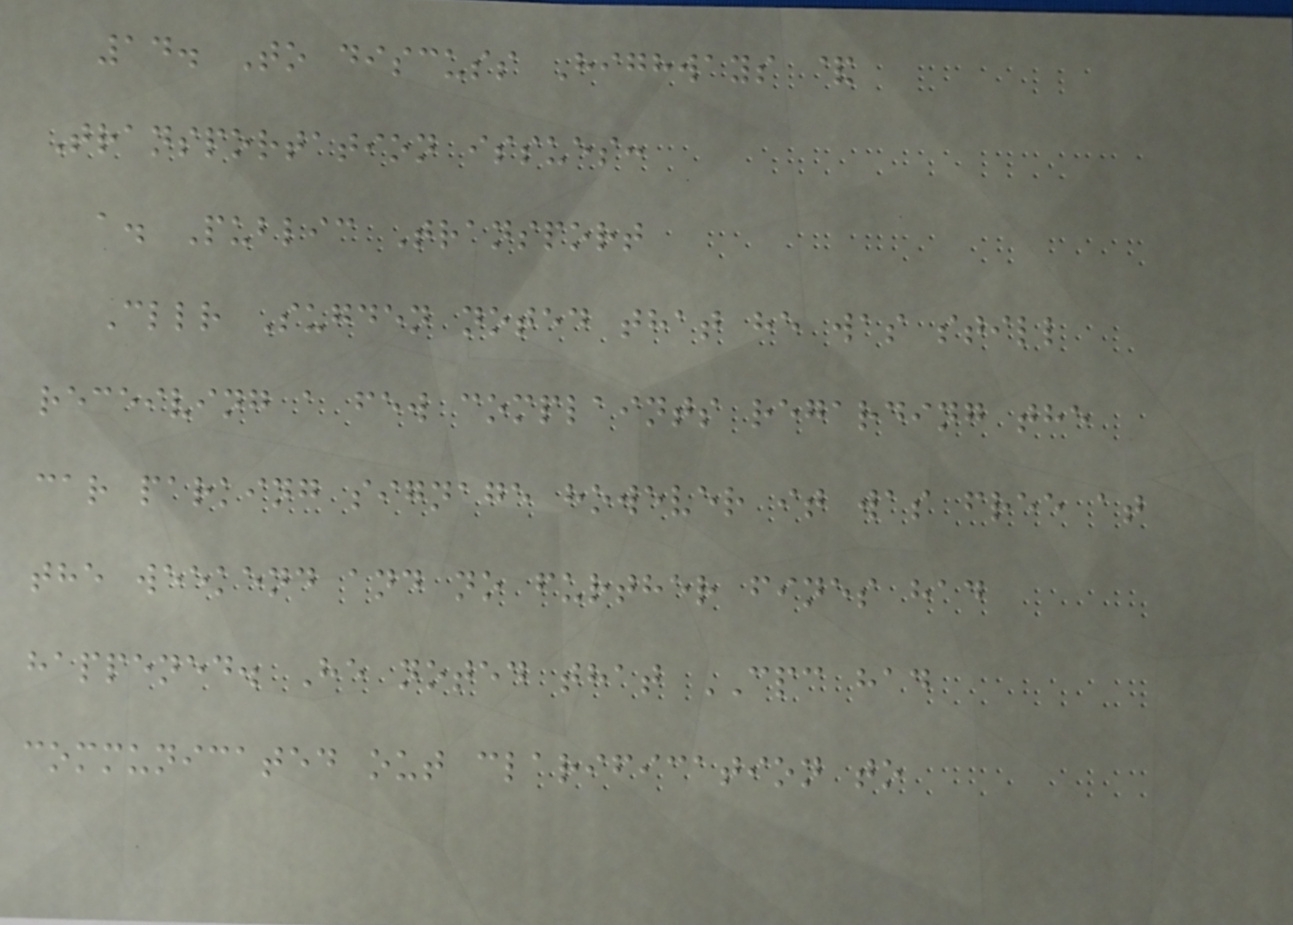14. To discuss Highways &
Transportation issues:
a. Public Transport
Cllr Sugden noted that he was still
receiving a few complaints regarding the
car parking signage however it was free at
the weekend and no further fines had
happened. He noted that CPC had
communicated out clarification to
